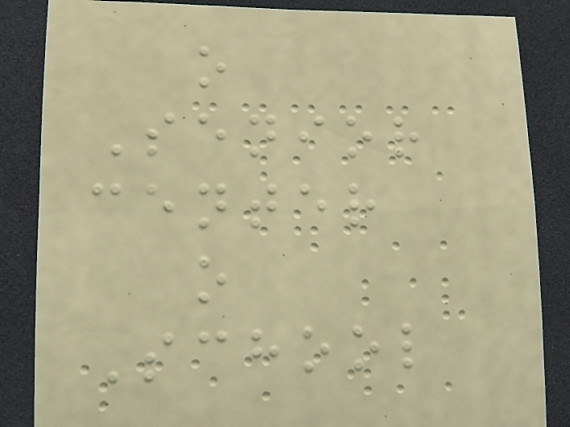o
Senior
center
o
School
